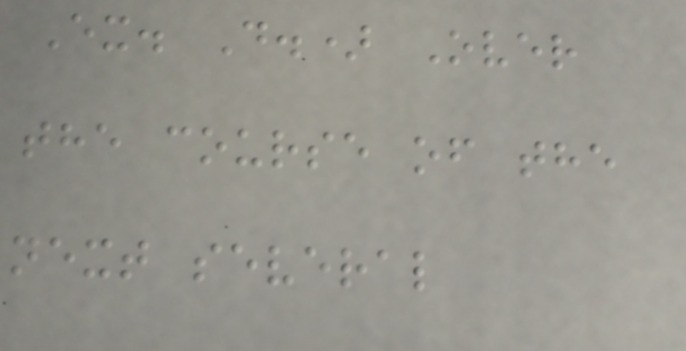Ex. D.) Over
the course of the
next several
